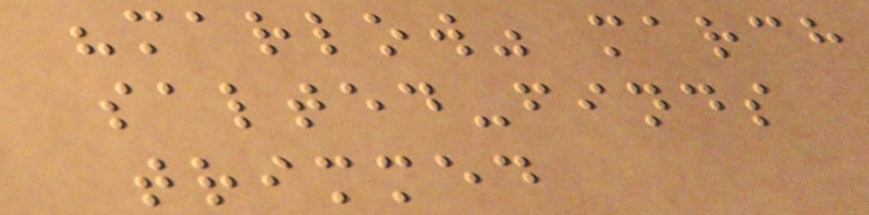"marlow" march
salted-finds
trimmed
